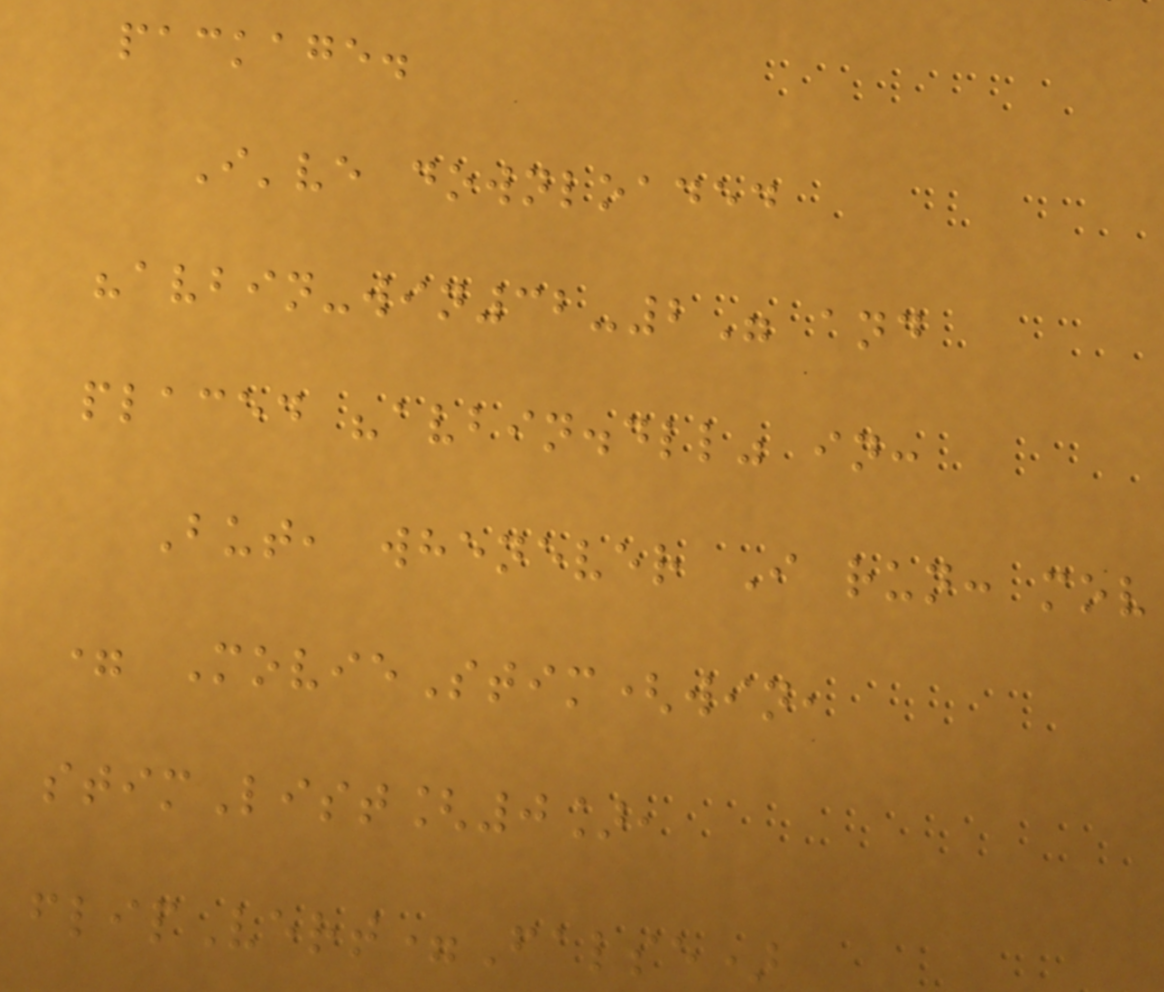package.
I've downloaded
"avbin-win32-2" and
placed "avbin.dll" in:
But, whenever I run: mov
= MovieStim(win,
stimList[0],
flipVert=False)
